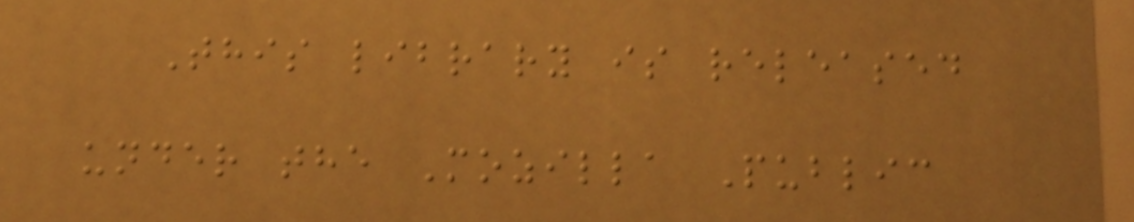This library is released
under the Mozilla Public
